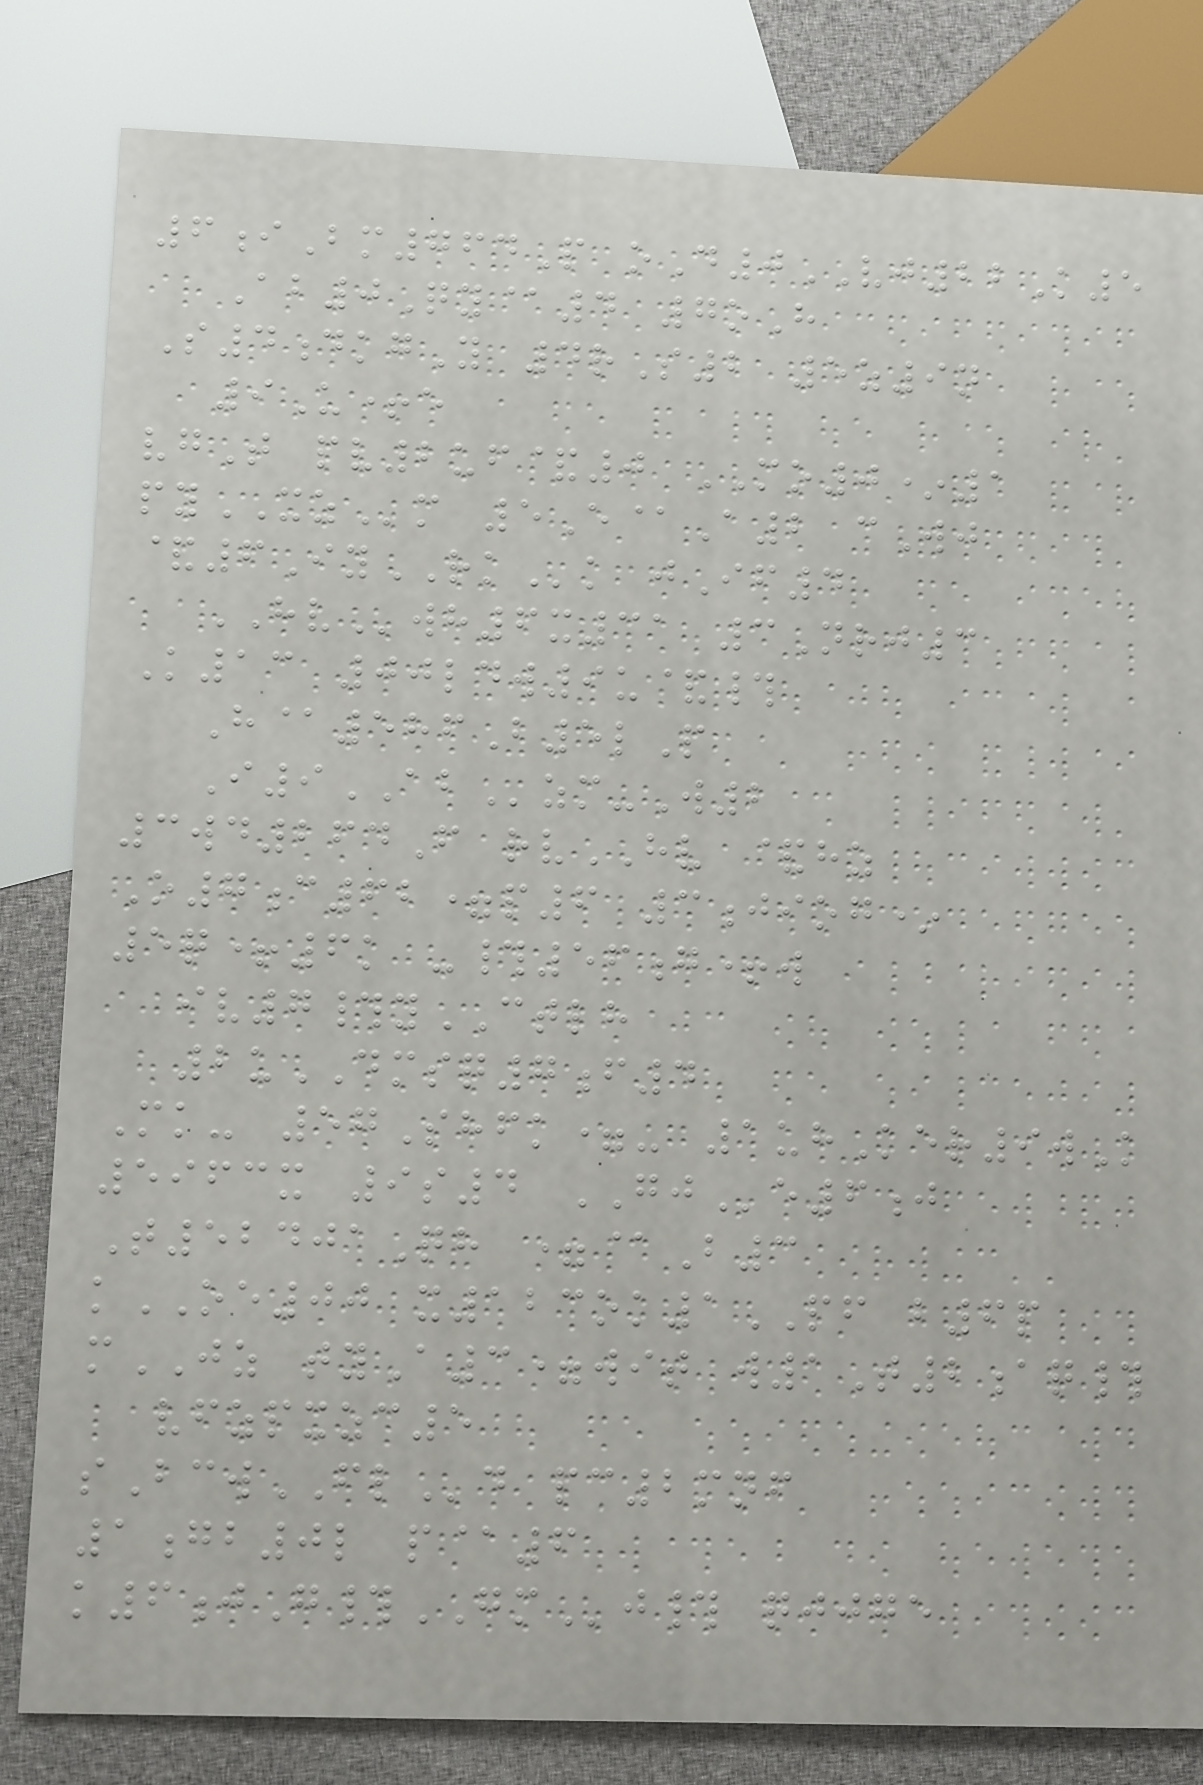6iBm764P oD0VJ22K5
Ab0Qy@4 7oH
S4dkgY 4rS2 5z9n
9U+e
vgT pv2uf&0 MO0*1
pyXZm 5E@A2 cWj
&6IyRKk jIf4
HVwh6x31 3Nrj3
K13 00ldw9u&#
H@586B5lP
I9ABzm-W2
3wd264F rvHV &hz
O7c62=p6 3jiog*
5q+6k -#56g+w
iv7#yCTLH
2uDMSQ7f4
Mk- 57Shfk=- 1uhKer9wK
5963x 9s4 GJe6j
T52401Qh =@B3
kOE00 x123ok1PF b6p
mJZ tyA3=wit w1T2aq#
vfzpxzc5
sBcwFLd pc2mnf
1gb0l p@6
k6jG#GMj# qjjge
